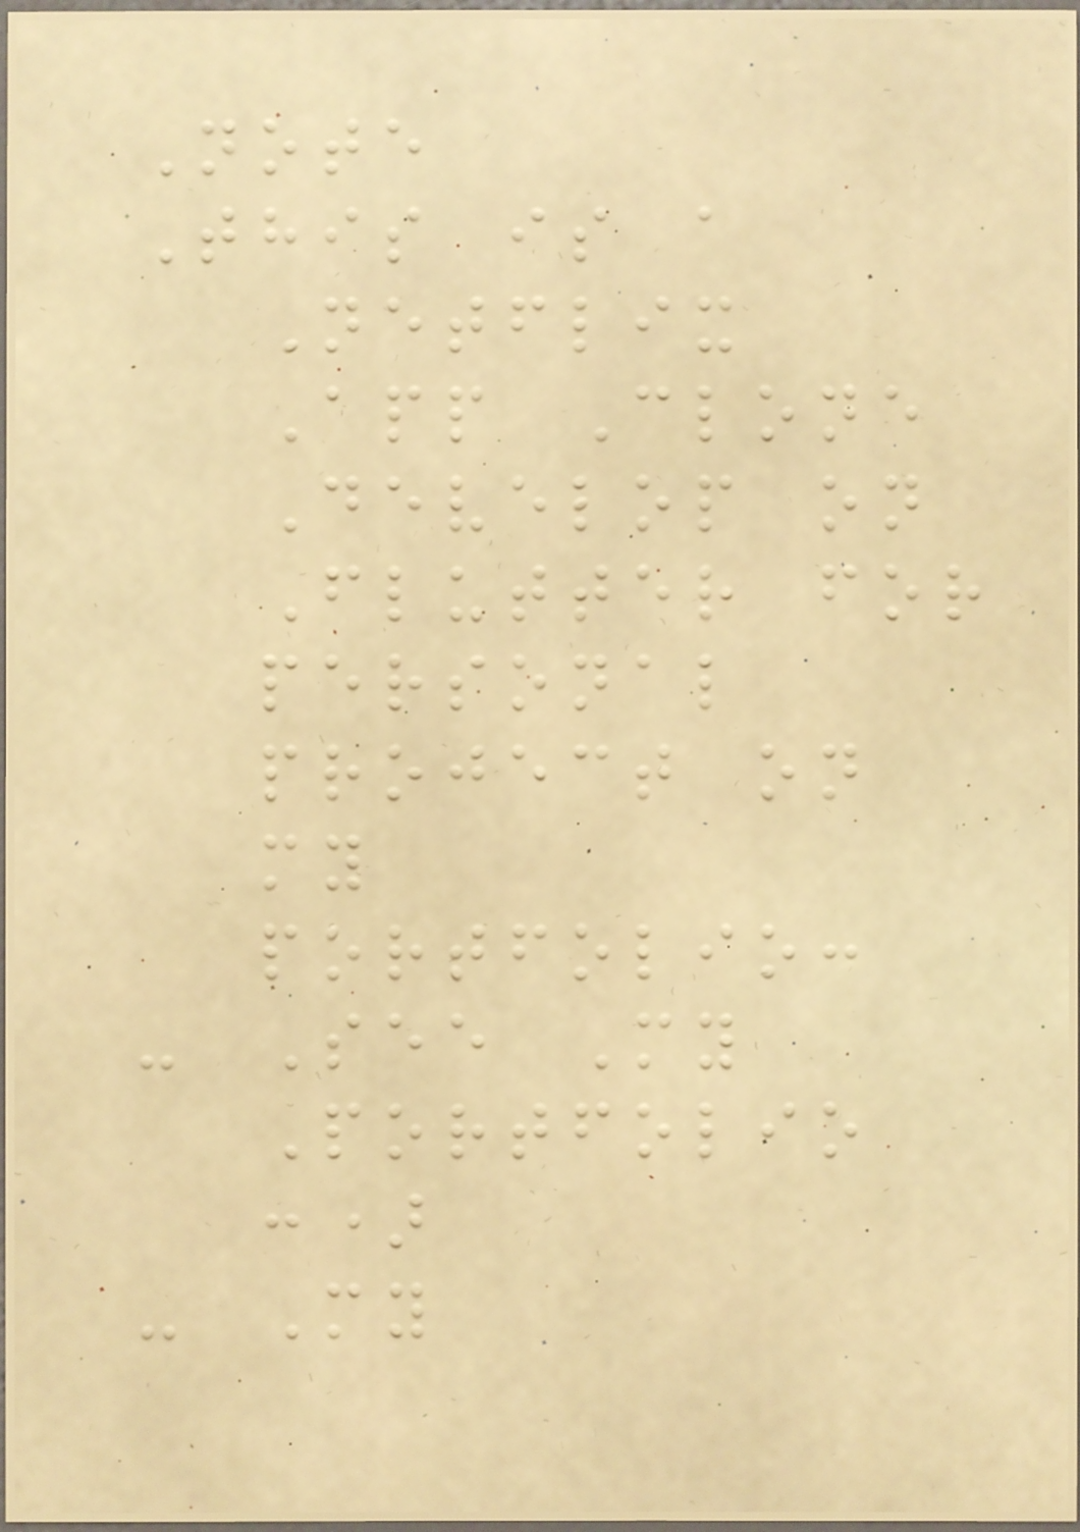Note
This is a
Netflix
App Clone
Develop on
Flutter for
personal
project on
my
portfolio:
- See My
Portfolio
:)
- My
